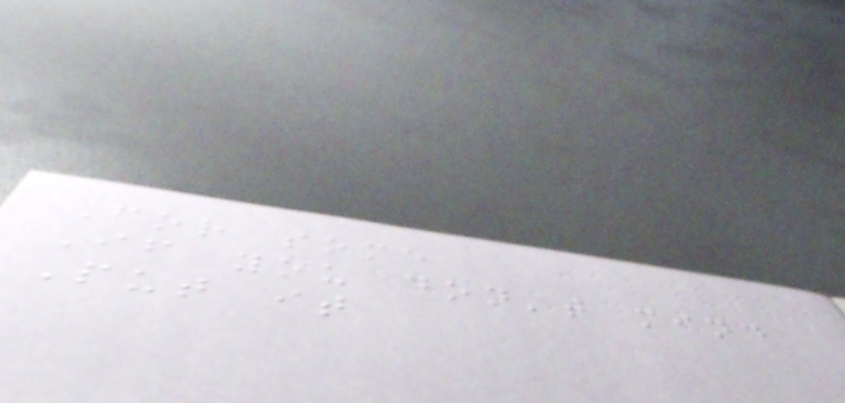For some
If you don't mind
Put it
